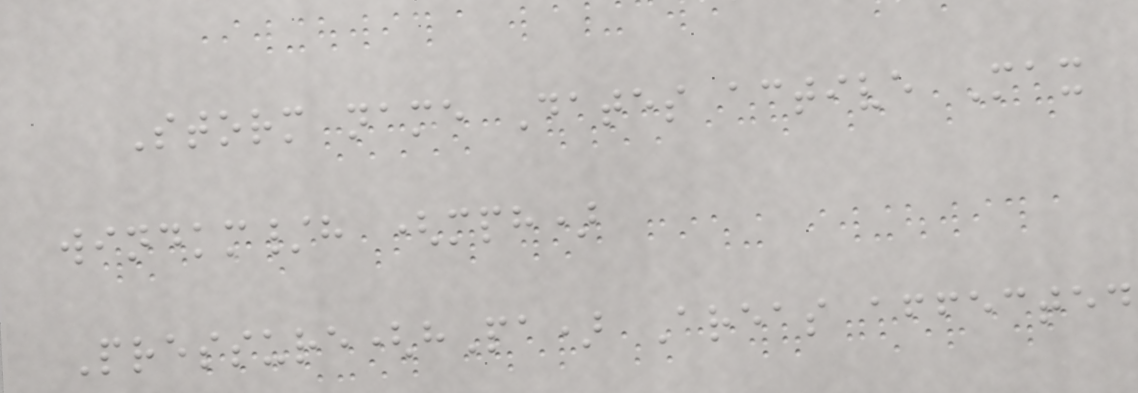Storm name Dates active Max
windkm/h (mph)
Pressure(hPa) Areas affected
